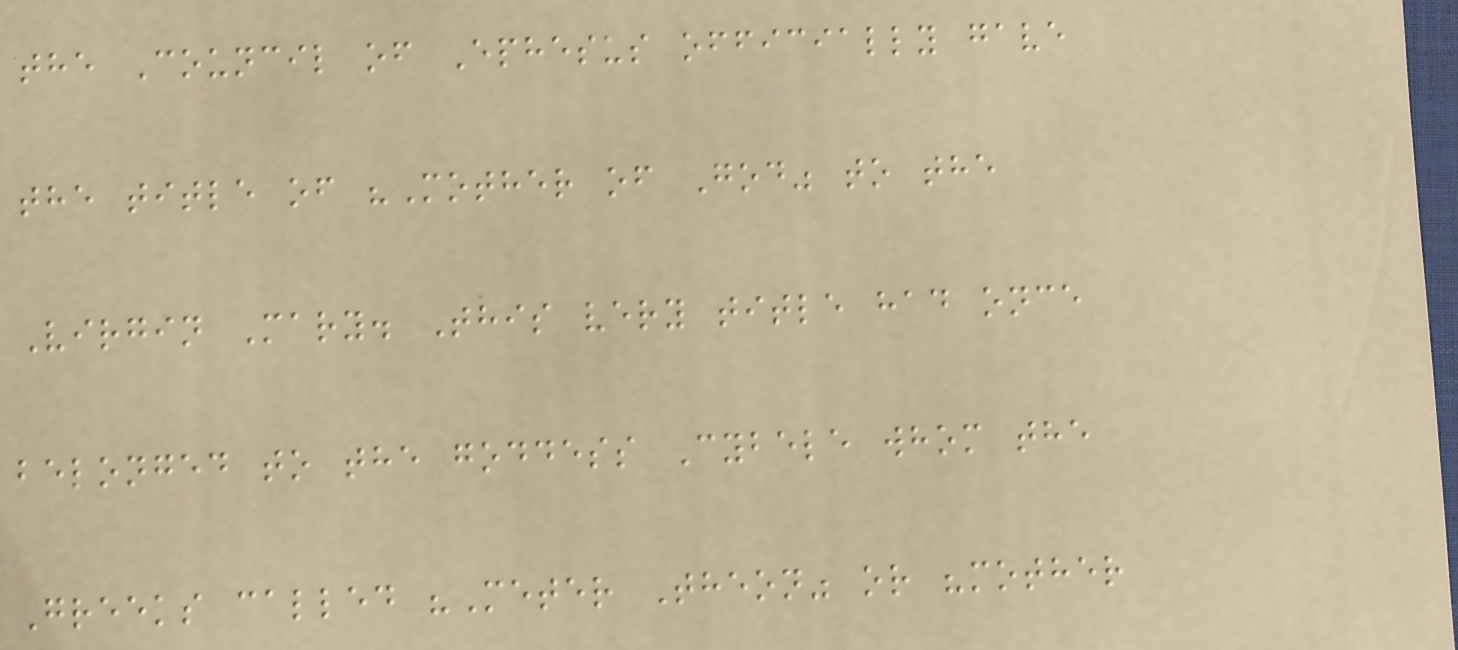the Council of Ephesus officially gave
the title of "Mother of God" to the
Virgin Mary. This very title had once
belonged to the goddess Cybele whom the
Greeks called "Meter Theon" or "mother
